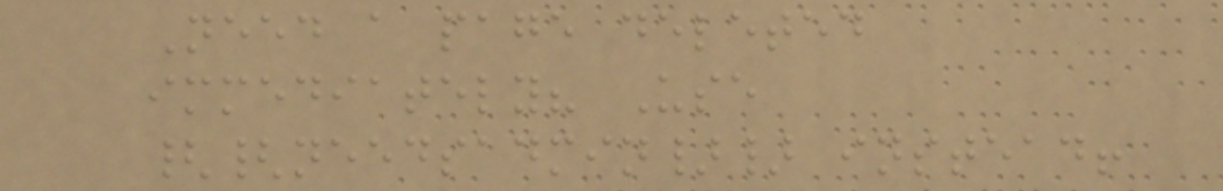Need a page deleted
immediately? Use
{{needsadmin}} instead!
